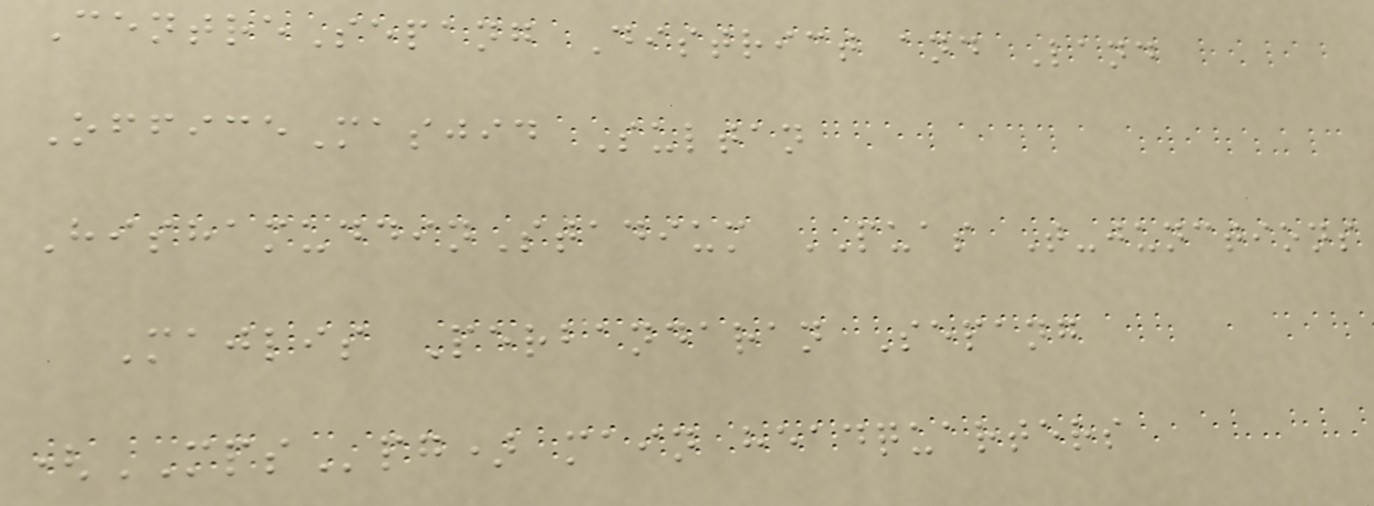CentreSepang District and Land
OfficeMasjid Sultan
HishamuddinStadium PUAS T-junctions
Majlis Perbandaran Sepang
(MPSpg) main headquarters
